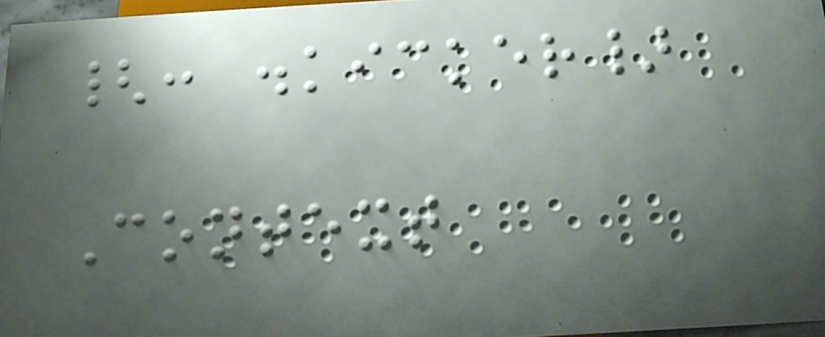{: .kicker}
Context
